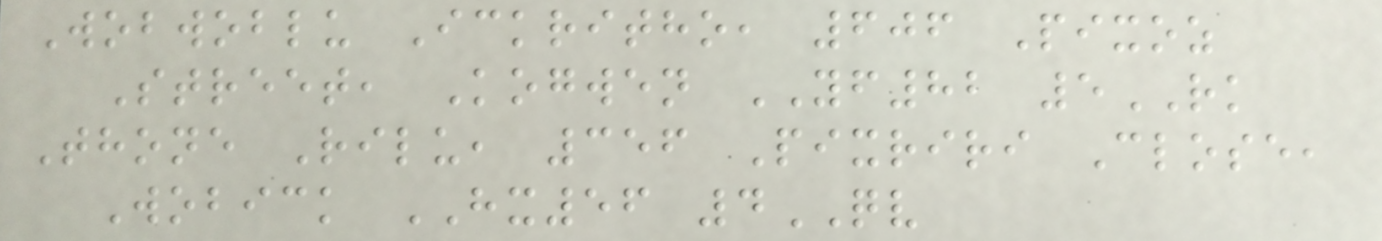Wobwoblu Ickritho, 606 Pixoz
Street, Kogwen YF82 5RK
Thone Rilu, 356 Pixriri Close,
Wobick HX56 4QV
